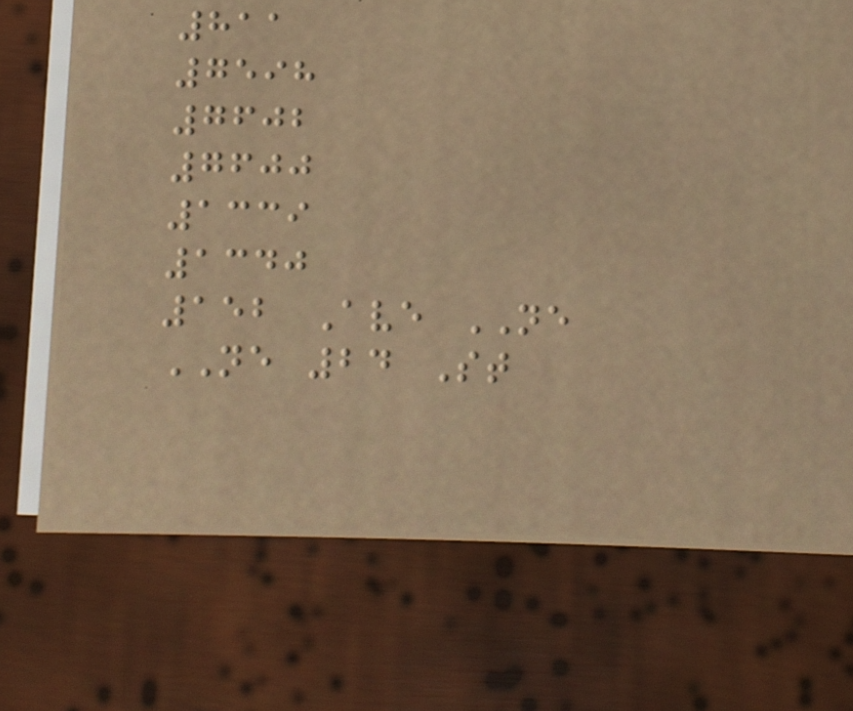811
7598
7602
7600
1339
1340
152 Ave NE
NE 24 St
